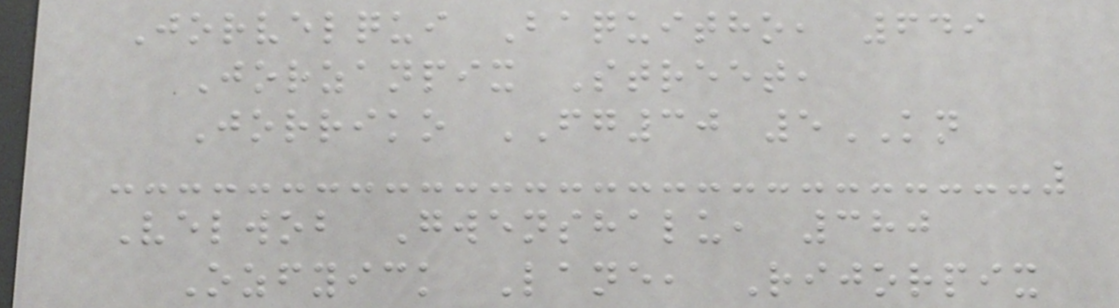Jorvelqui Baquitho, 649
Jorzanpix Street,
Jorriko FG30 5KN
Velwob Gwenshalu, 380
Ozfyick Lane, Rijorpix
